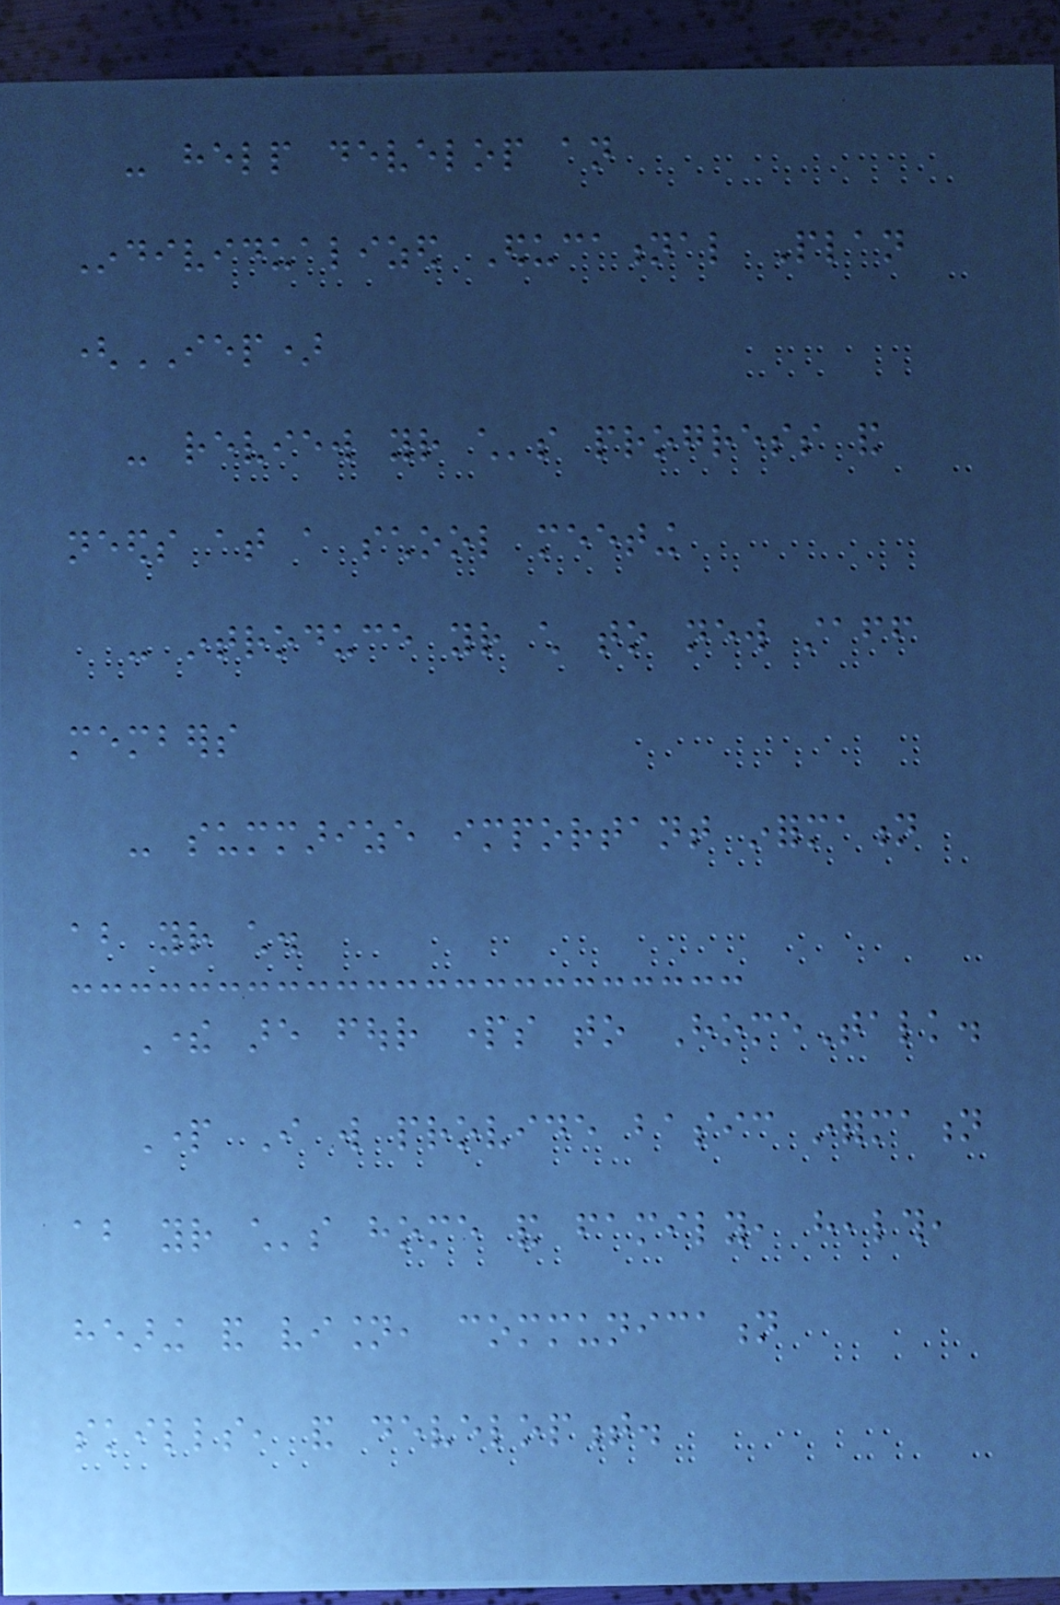- help develop an
Individualized Educational Plan
(IEP)
- review your child's progress and
needs at a school meeting
- introduce your child to new staff
members
- summarize important information
about your child.
There are four parts to HomeTalk.
Part I will provide basic information
about your child's home and family, health,
hearing and vision, communication
skills, and development.
